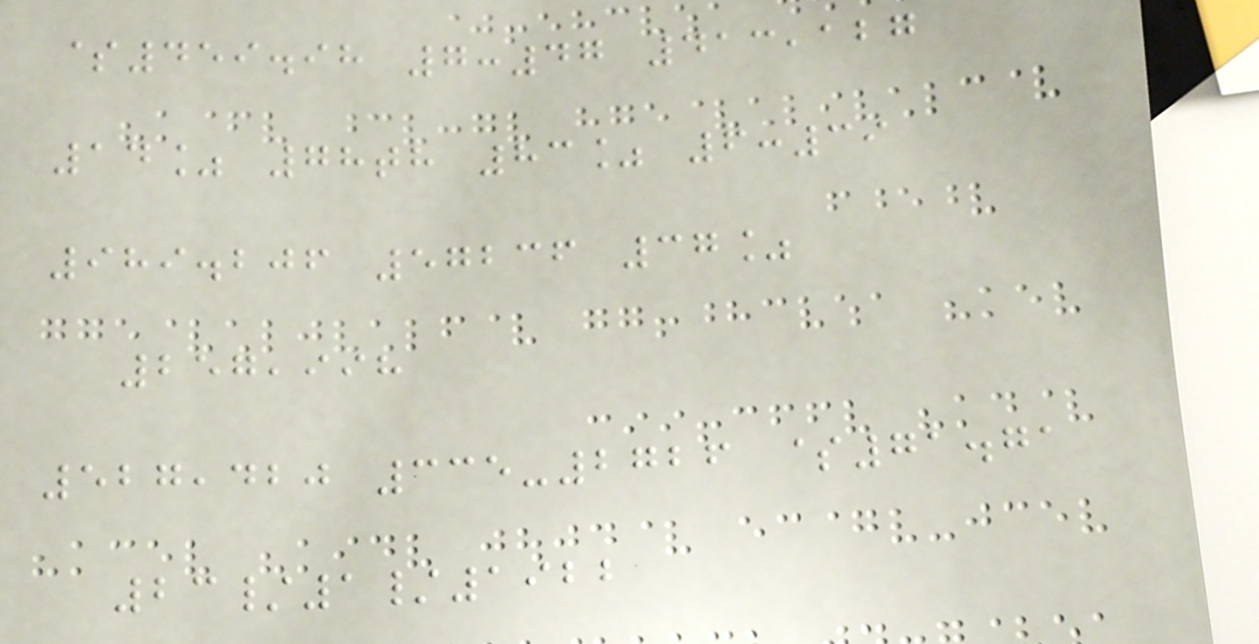$459.98 7:47 413,127
14% 78th 83% 6:39
989.206 57236 37%
257,998
527,420 335-2726 $71.71
23/1/1922
